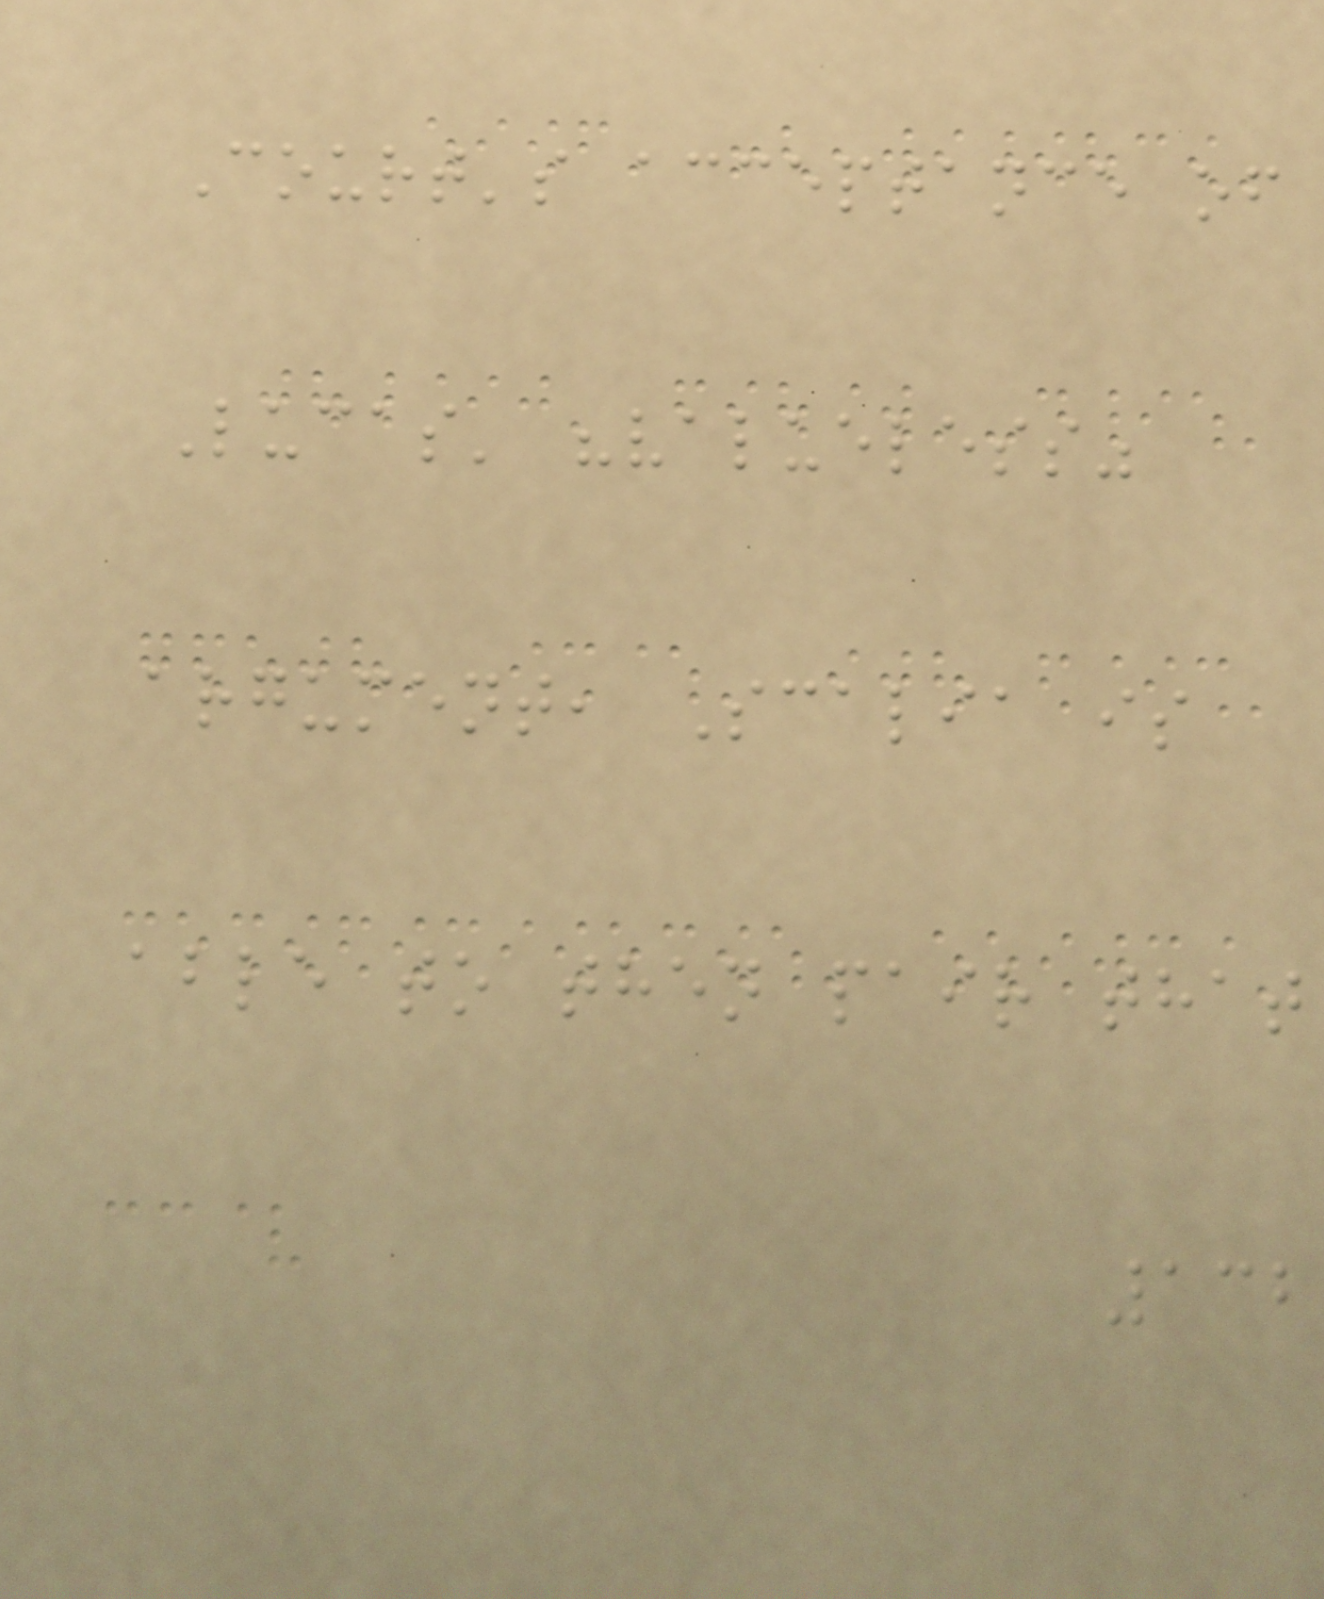Court's acceptance of
Lucas' "valueless"
argument, Scalia is
able to then pair that
132
